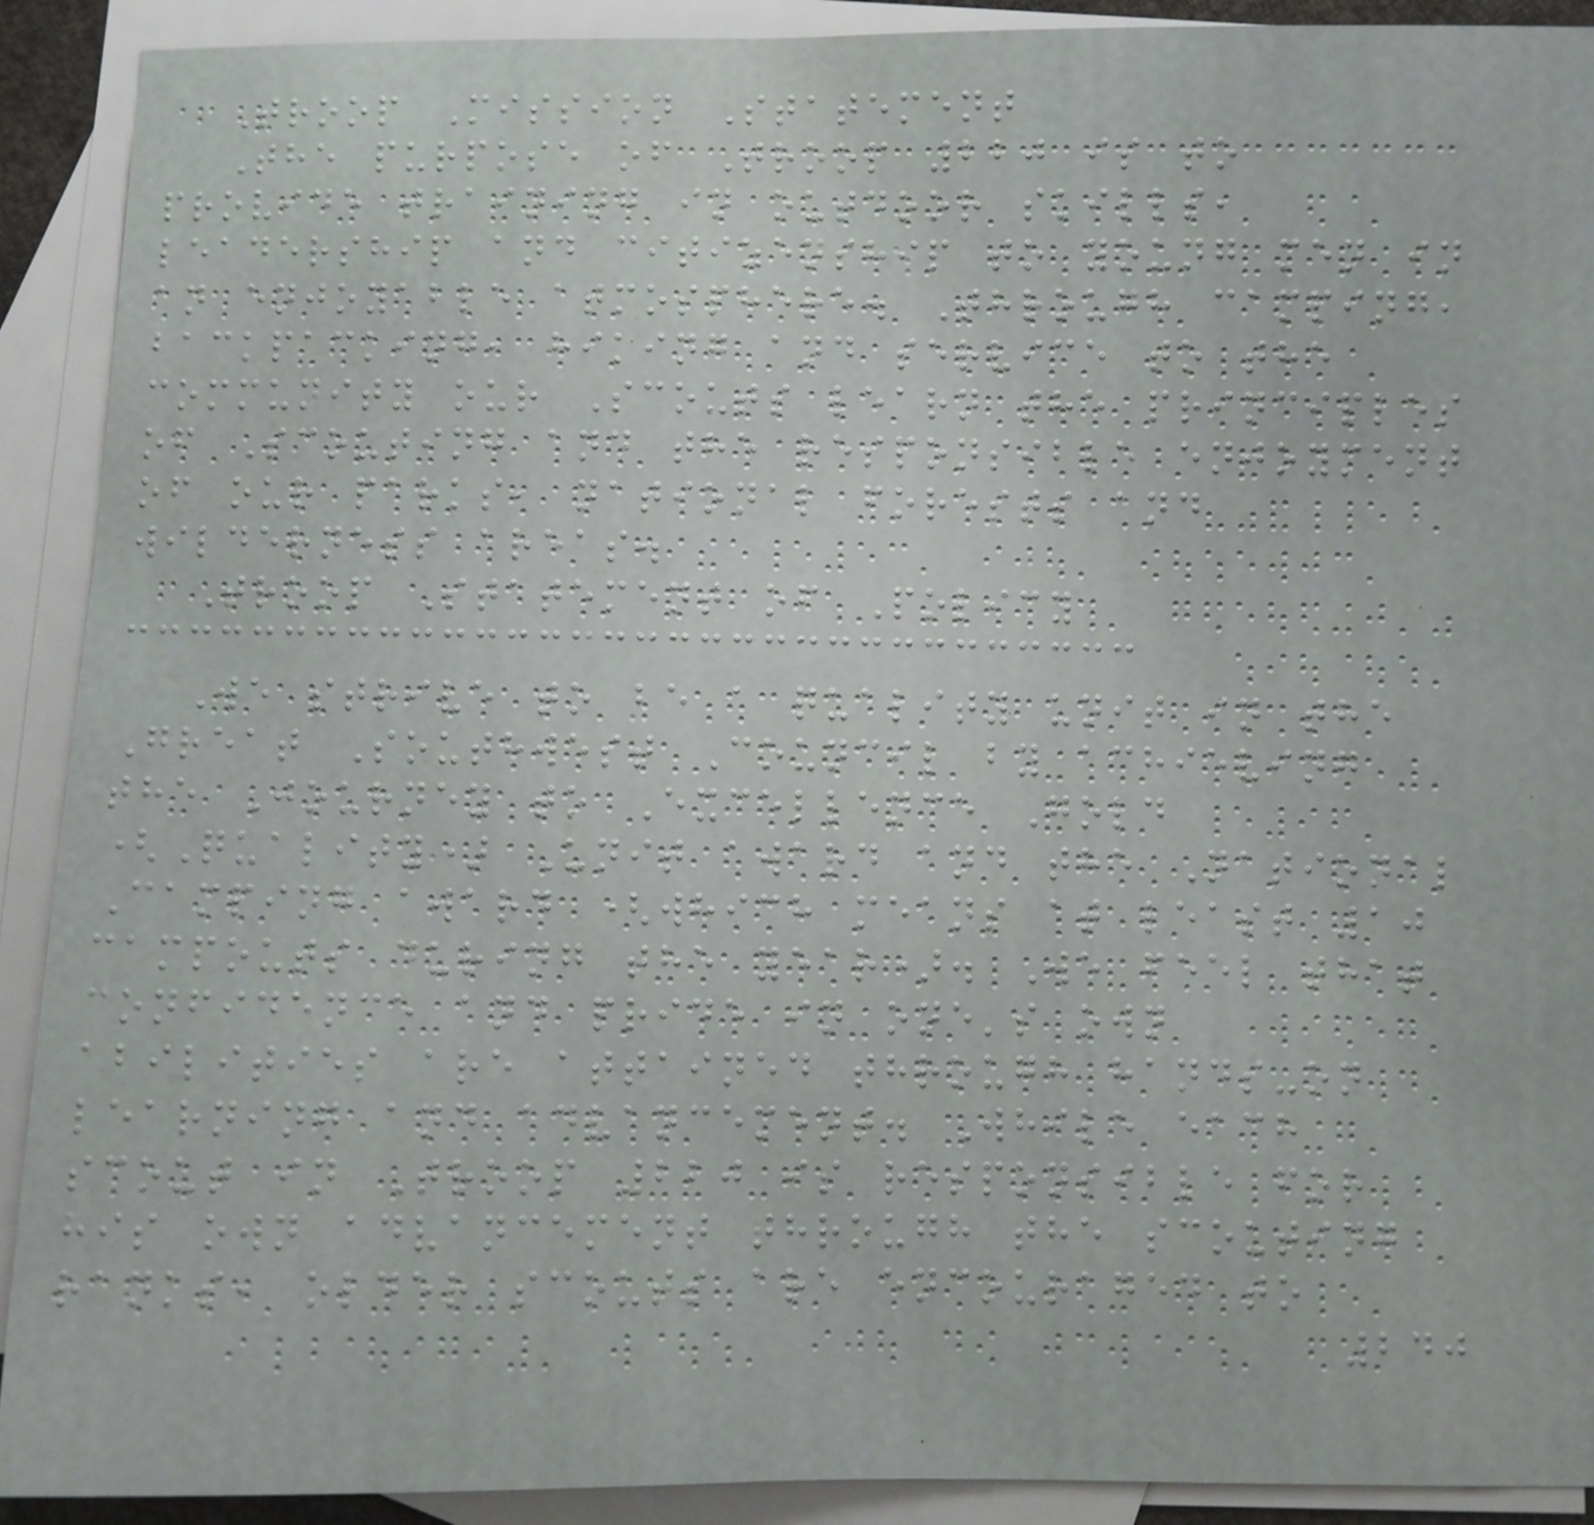Troop Mission Statement
The purpose of Troop 220 is to
provide training in outdoor skills,
leadership and citizenship to young men in
an enjoyable atmosphere. Through camping,
backpacking, hiking and service to the
community our Scouts learn the principles
of Scouting and the responsible enjoyment
of our parks, national forests and
wilderness areas.
Troop Statement of Policy
We strive to be a quality unit in the
Great Southwest Council by achieving
the Journey to Excellence Gold
(Quality) Unit award and the National
Camping award (which means at least 10
campouts during the year). We feel that
confidence and pride in one's own
abilities are attained through hands-on
learning and advancement. While each
scout in Troop 220 is responsible for
his own advancement through the scouting
ranks, older scouts are encouraged to
240
